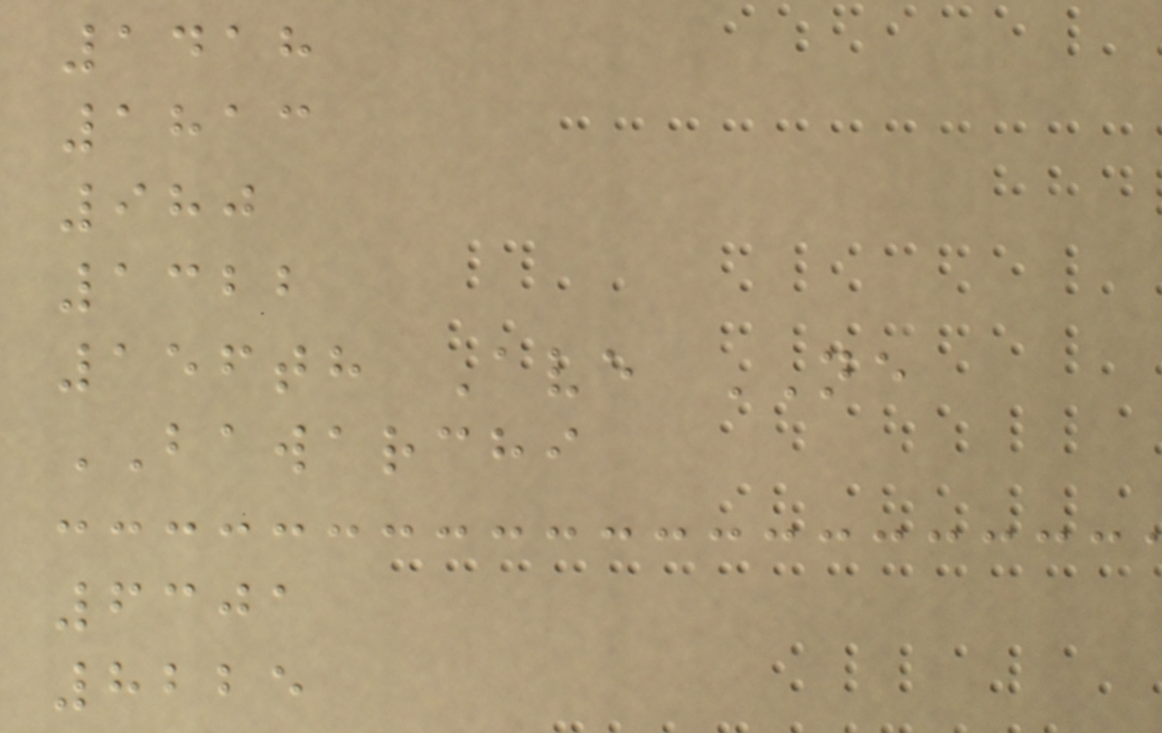1418
1813
980
1322
156th Ave NE
BAWARCHI
6301
8225
